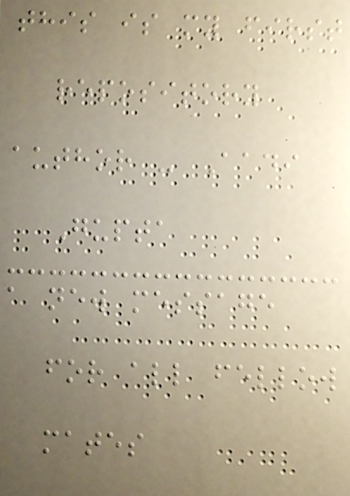this is my first
repository
author - Aadi
Gupta
a new message
for all fellow
mates
